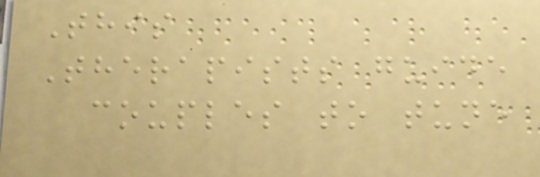This
Therapists guide
couples to tune
